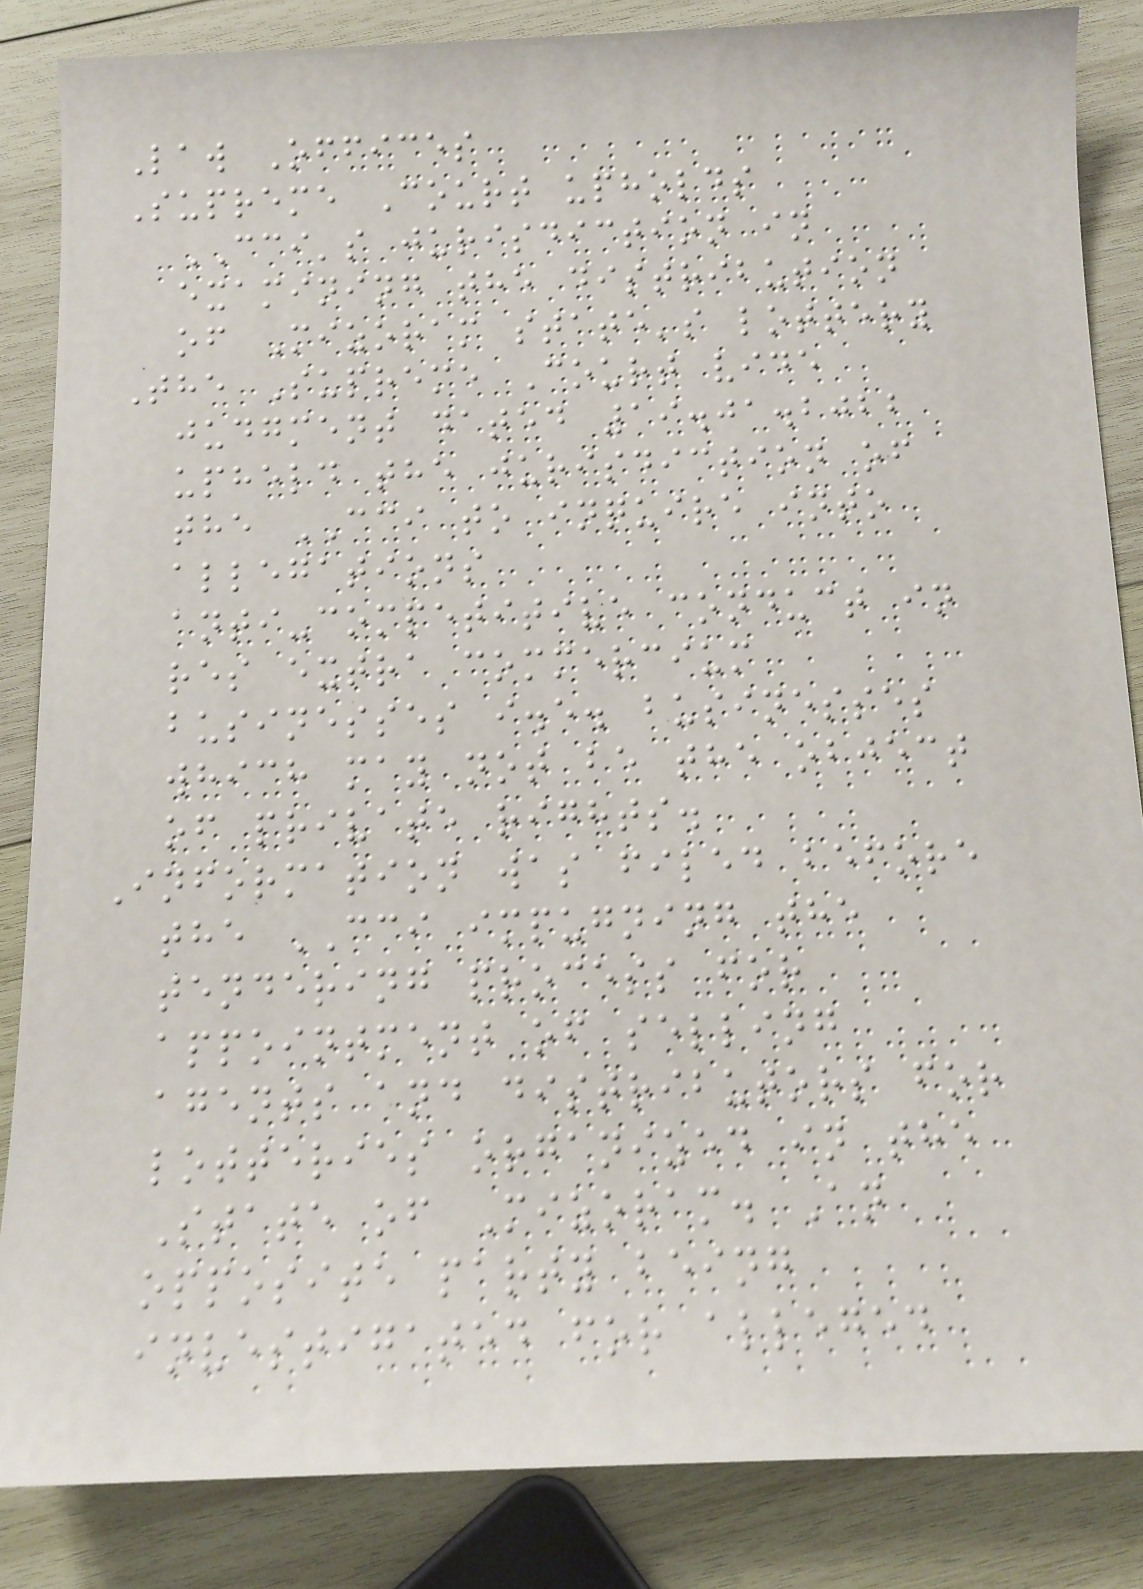Law Offices
Supreme Court upholds
CCI's jurisdiction in
examining the distribution
of Mizoram state's lottery
The Supreme Court vide
judgment dated 19.01.2022
upheld the jurisdiction of
the CCI to inquire into
allegations
anti-competitive conduct in
res extra commercium
businesses i.e. businesses
which may not be the object
of private rights.
Information was filed before
the CCI impugning the
tendering process for
appointment of selling
agents and distributors for
lotteries organized in the
State of Mizoram. An
opposite party being
investigated for alleged
